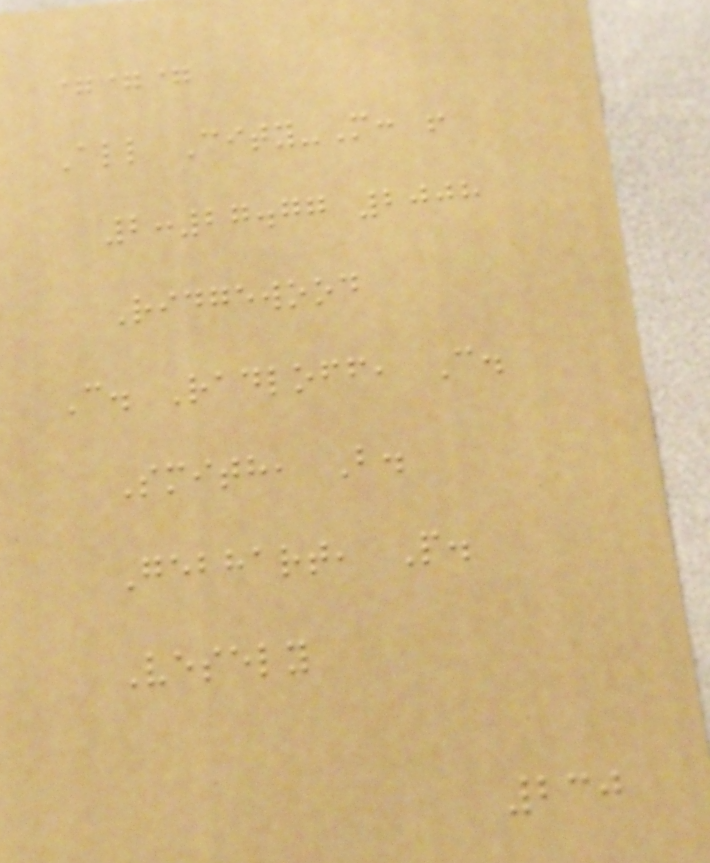===
All City-M: !
2:27.77 2008
Ridgewood
C. Radloff, C.
Smith, B.
Gebhart, P.
Vesely
230
